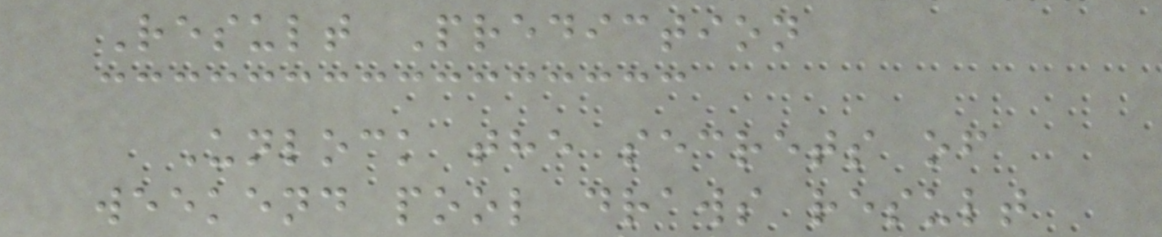Result Prediction
Unlock the secrets of
weekend pool draws result
